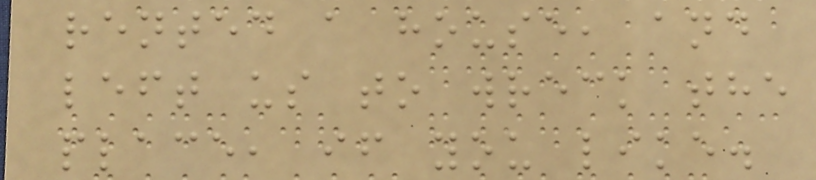rented a house, and
left us to wreck the
place, if you like.
